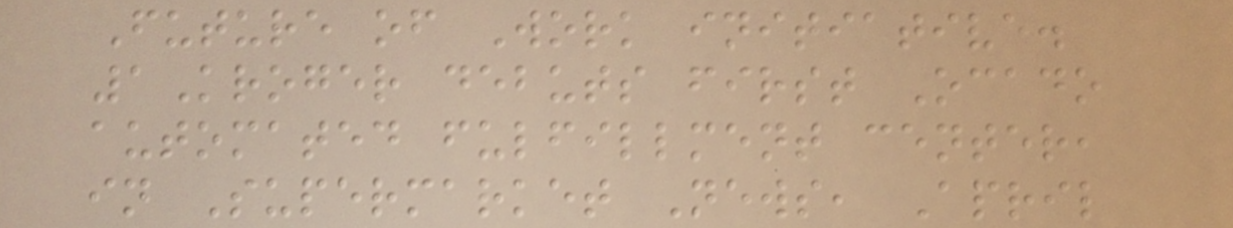Future of Work initiative.
1Kroger debuts first Ocado
automated fulfillment center,
in Supermarket News, April
